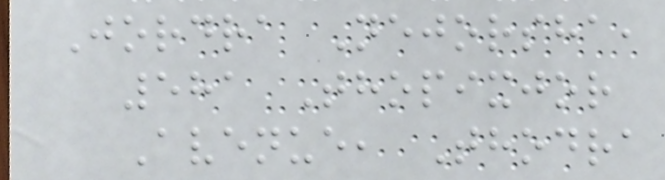Jordra Nejorsha,
581 Thopixjor
Avenue, Thodra
